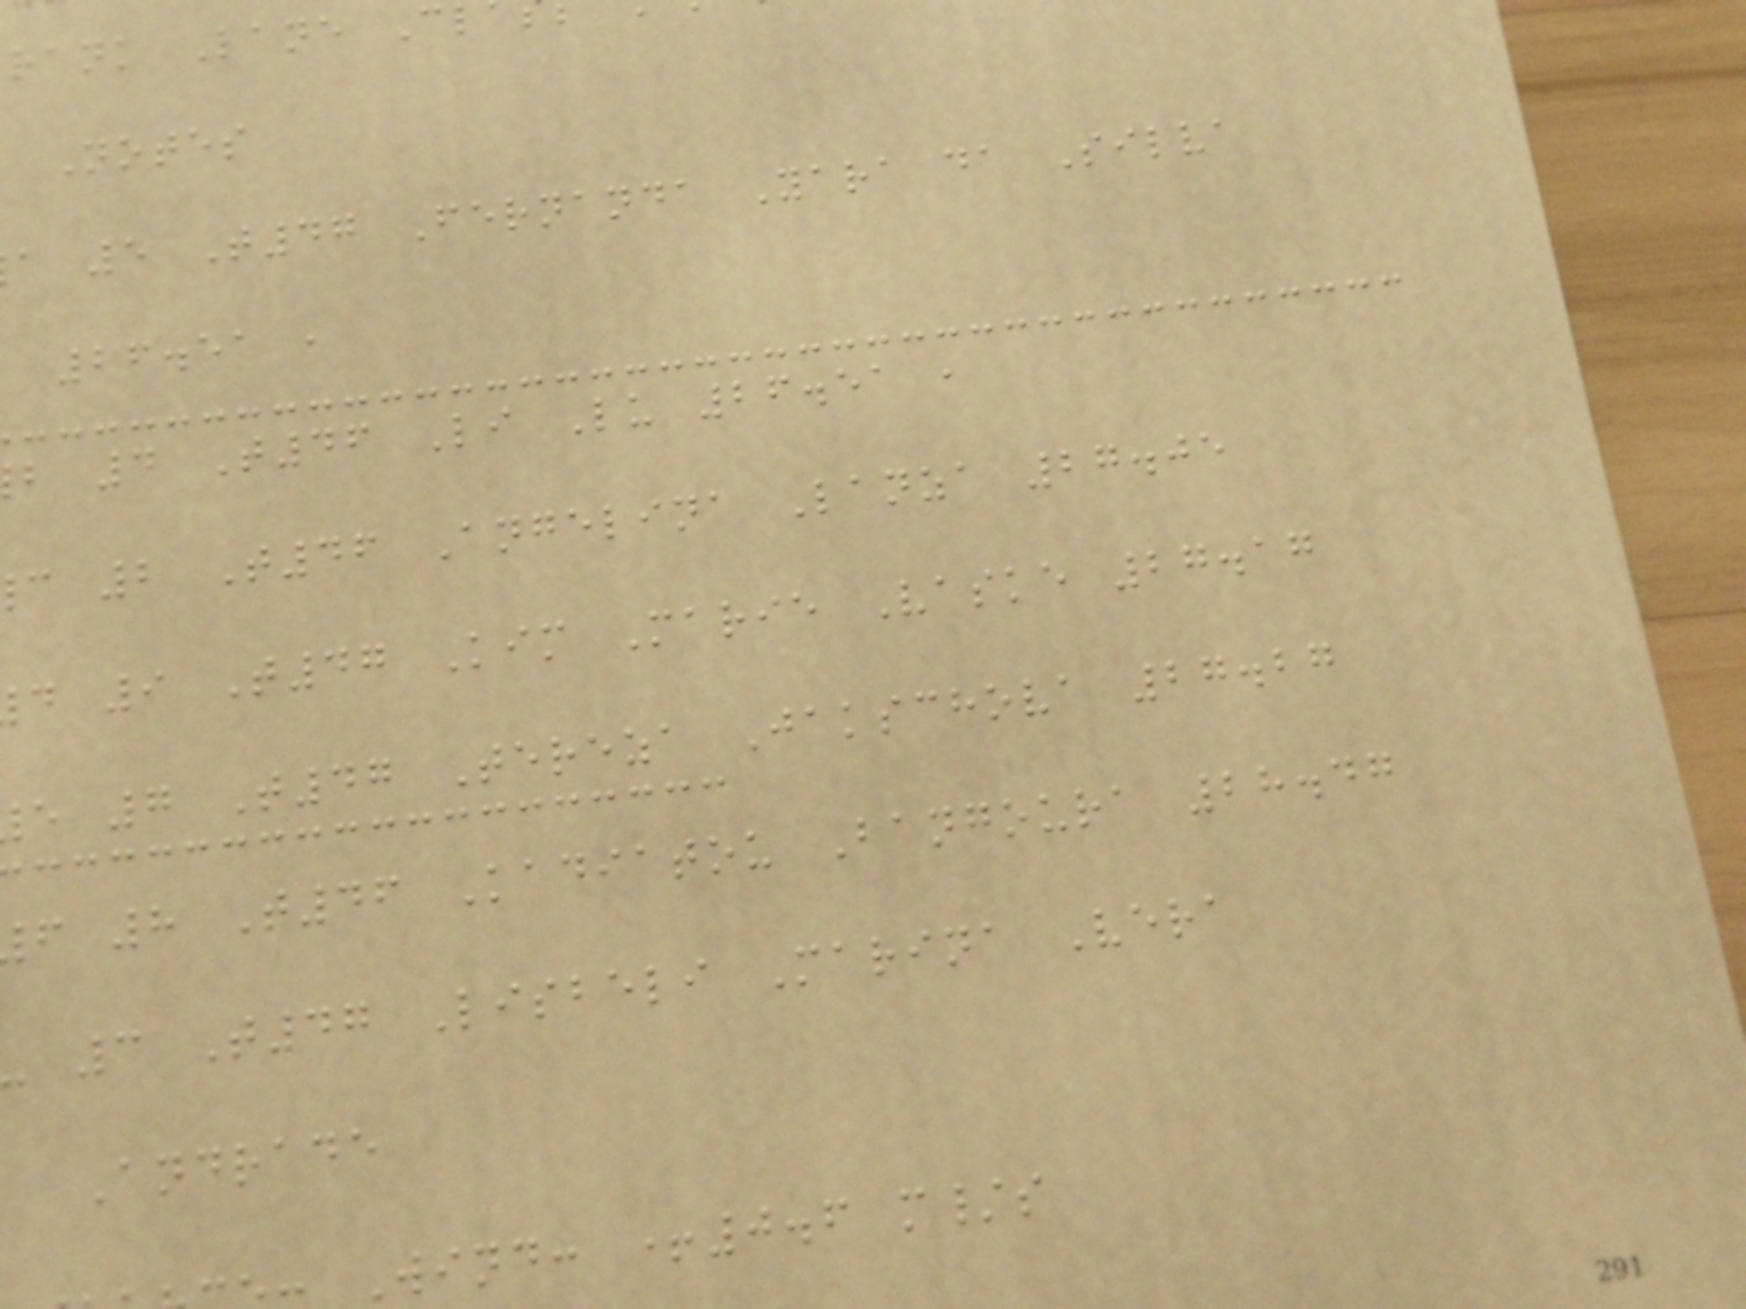rank Lane Cl
Notes
a 5 T47 Fernanda Yara da Silva
26.51 ,
b 4 T46 Li Lu 26.51 ,
c 2 T46 Angelina Lanza 27.05
d 9 T47 Kim Marie Vaske 27.17
e 7 T47 Tereza Jakschova 27.27
f 8 T46 Kadiatou Bangoura 28.47
3 T47 Lisbeli Marina Vera
Andrade
Wind: +0.6 m/s
